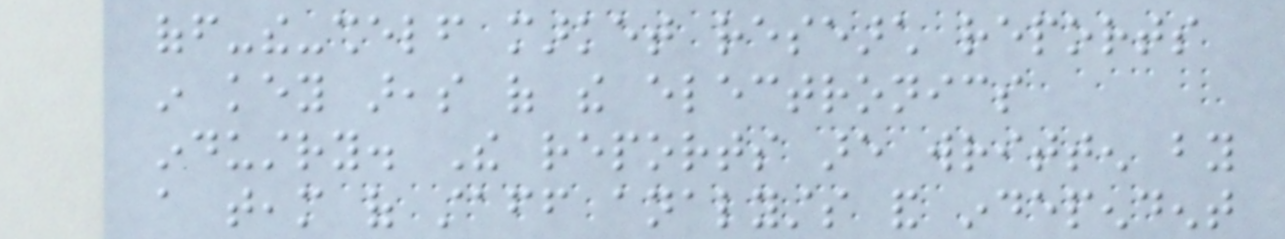off-the-shelf market research reports
in key areas of the electronics
industry. The reports are written by
a team of staff analysts and independent
